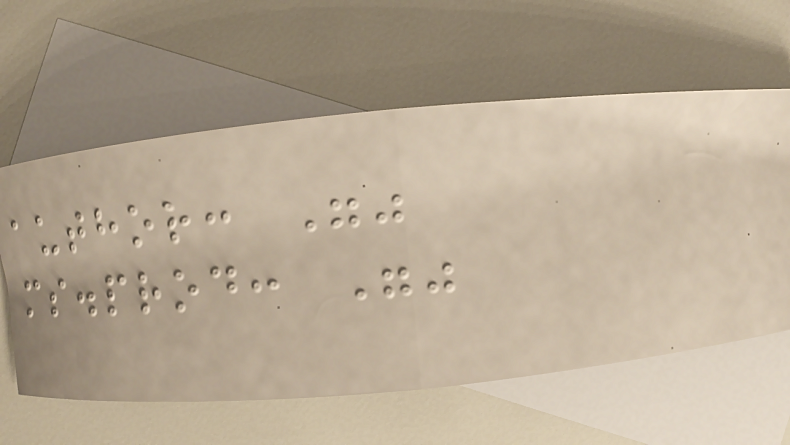author: ""
ms.prod: ""
